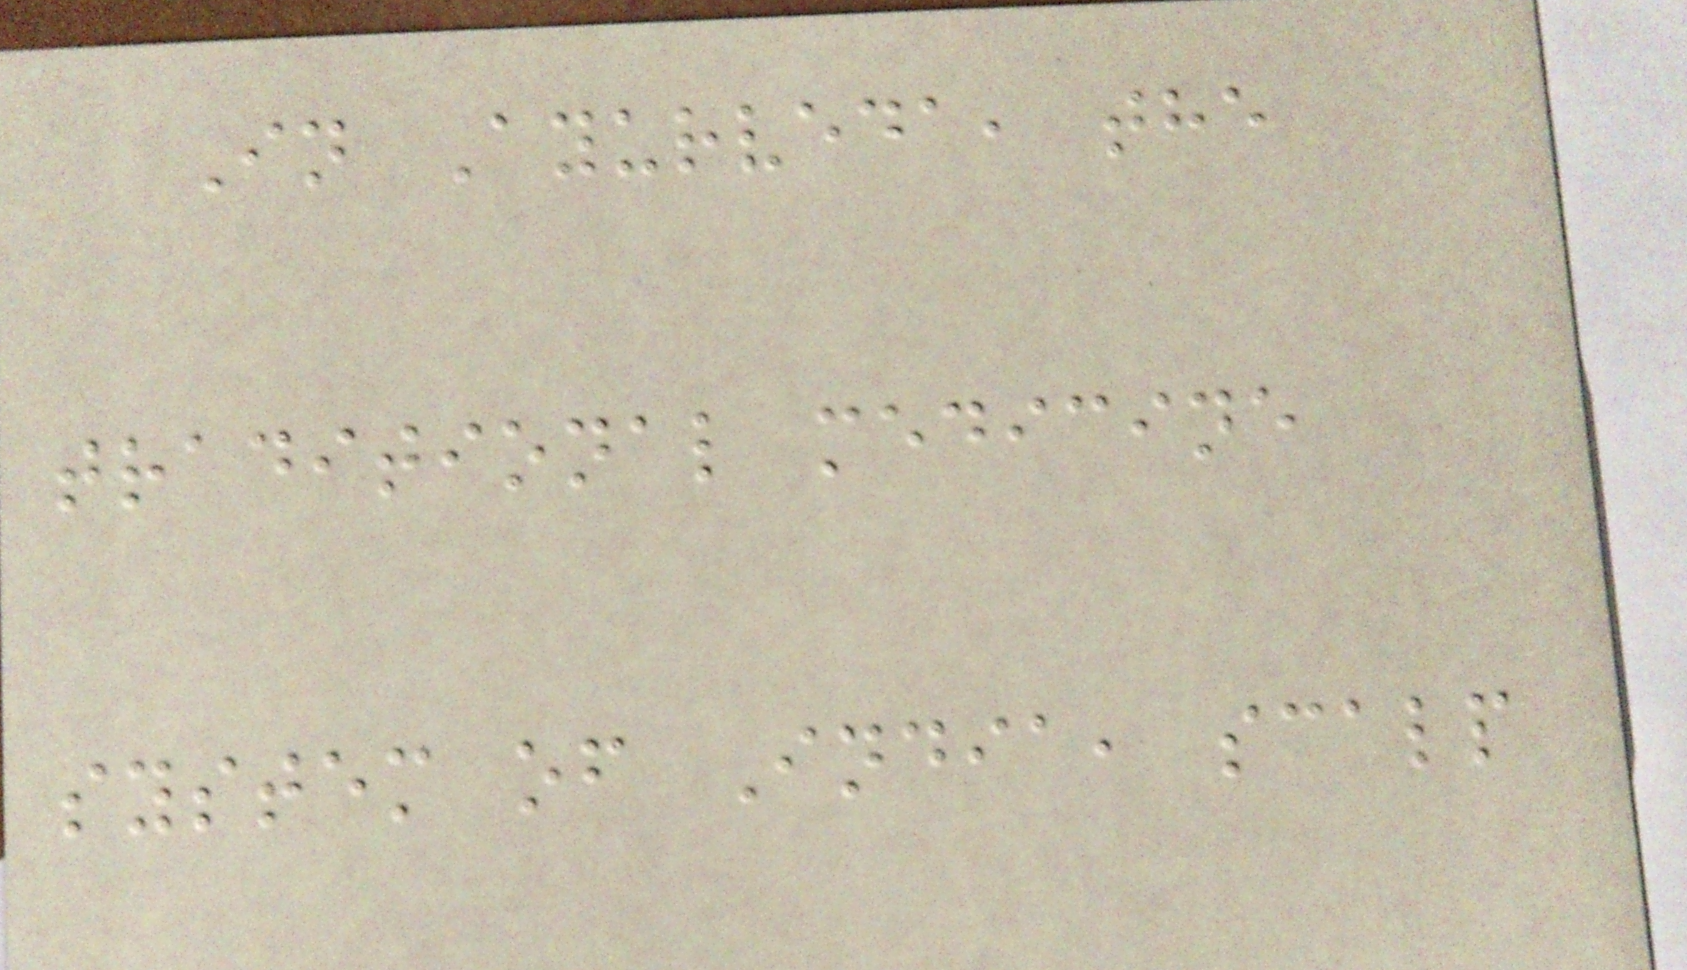In Ayurveda, the
traditional medicine
system of India, scalp
